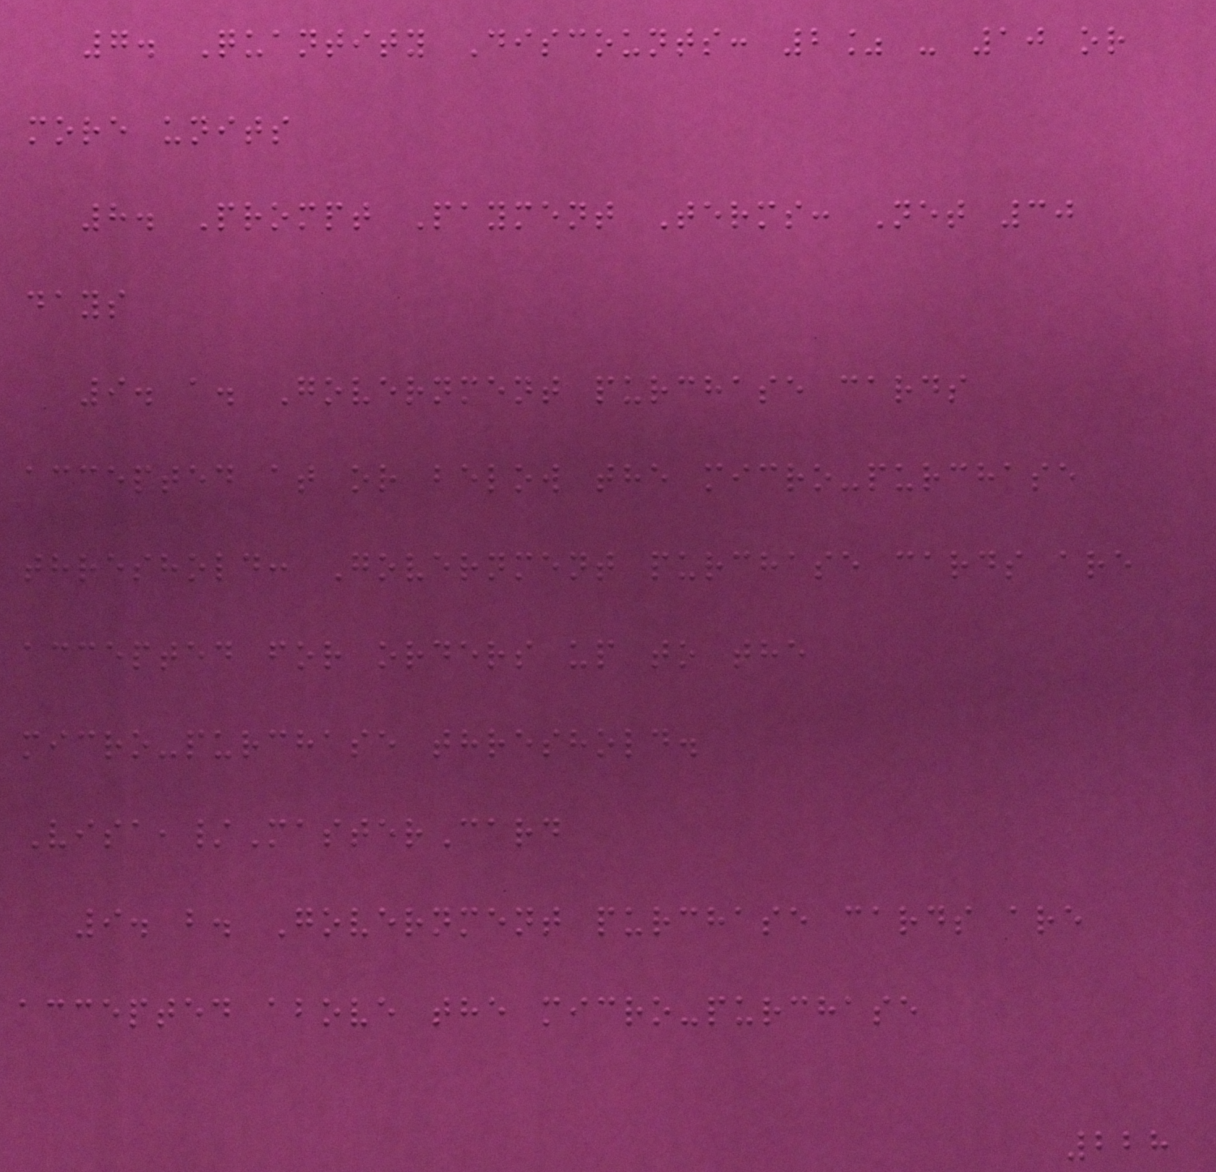7. Quantity Discounts: 2% - 10 or
more units
8. Prompt Payment Terms: Net 30
days
9. a. Government purchase cards
accepted at or below the micro-purchase
threshold: Government purchase cards are
accepted for orders up to the
micro-purchase threshold.
Visa,/MasterCard
9. b. Government purchase cards are
accepted above the micro-purchase
228
